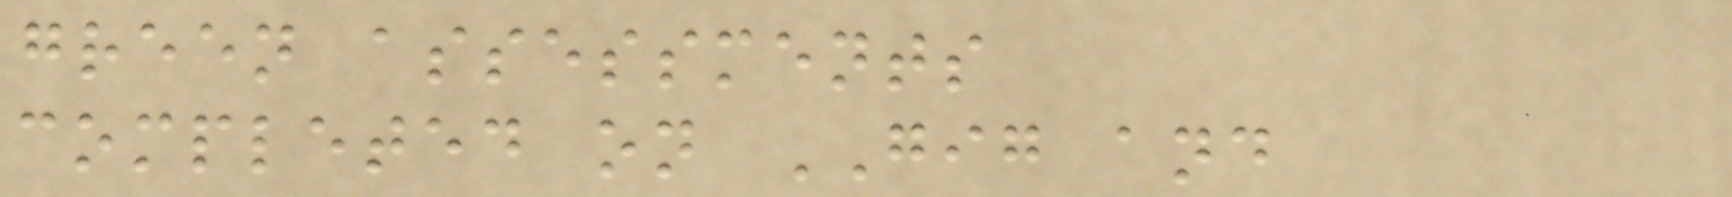green assessments
completed on GIG and
